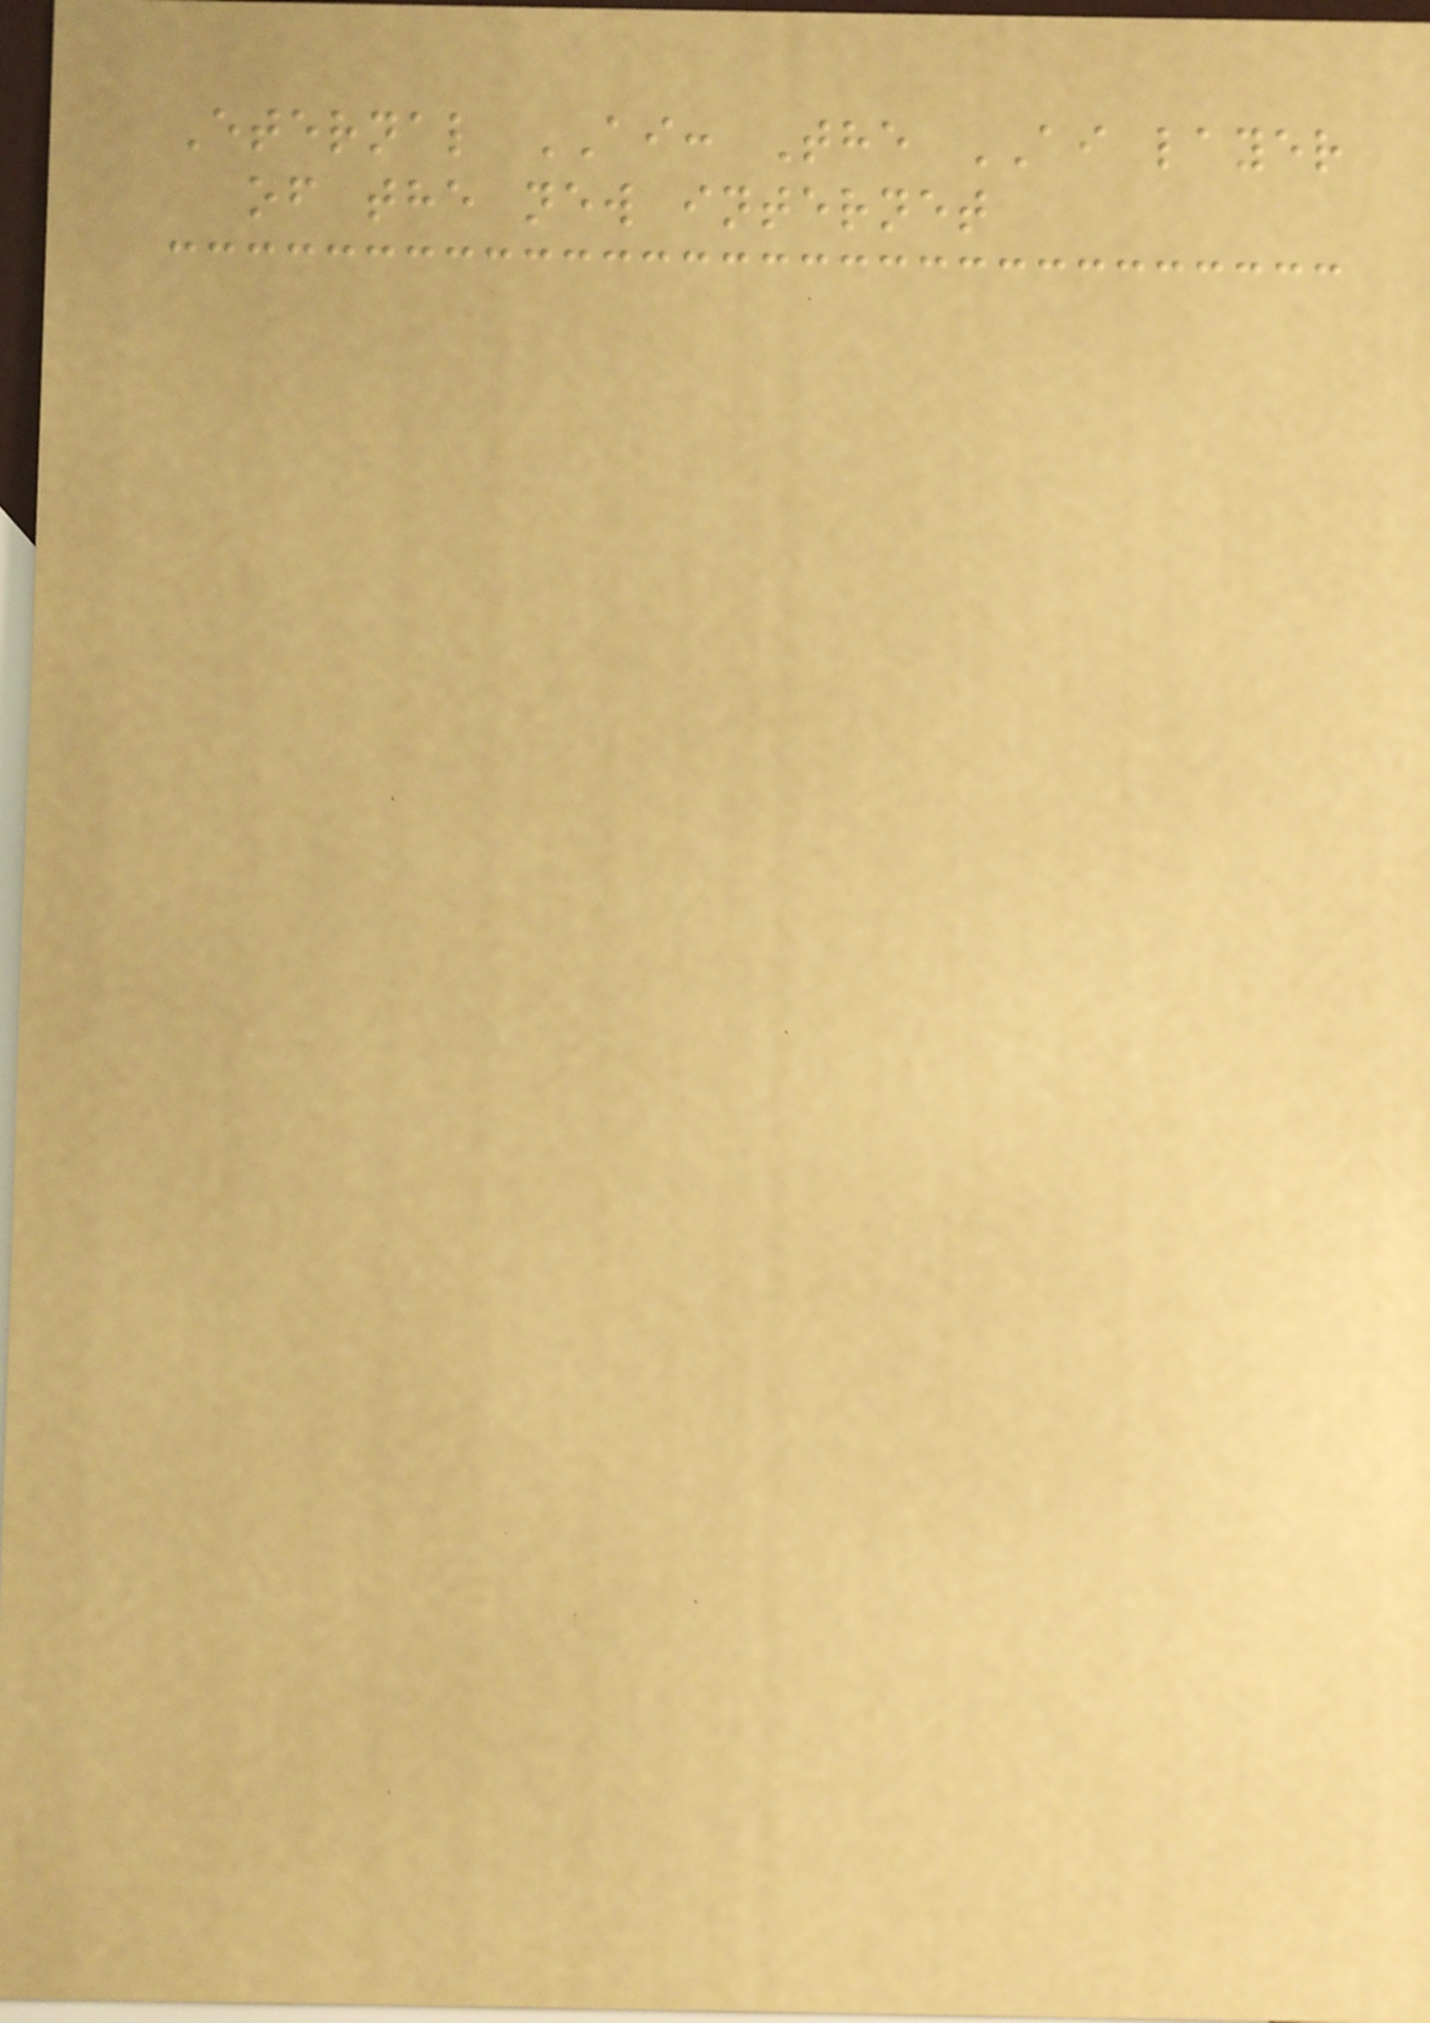Eternal AI: The AI layer
of the new internet
